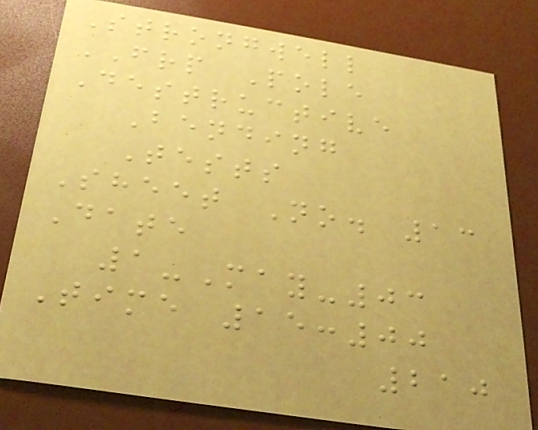Strongwell
FRP Pole
Destructive
Bending
Tests
Sheet No. 13
Date
1-May-03
Time 15:00
210
